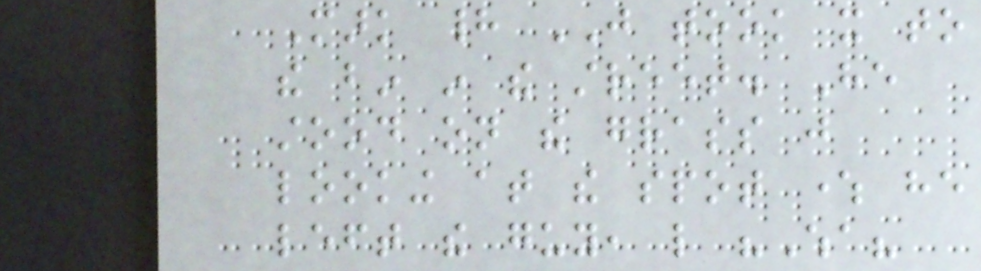Mark had JUST took it to
the bin in the street. He
stood on the grass just
looking at the spot where he
left the guy, like "Wha?
